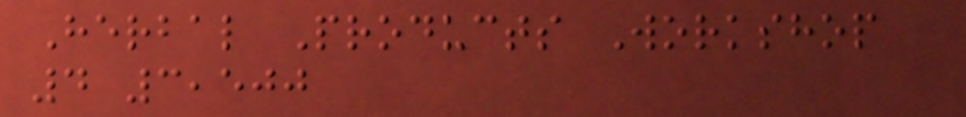Herbal Products Workshop
4 3,500
